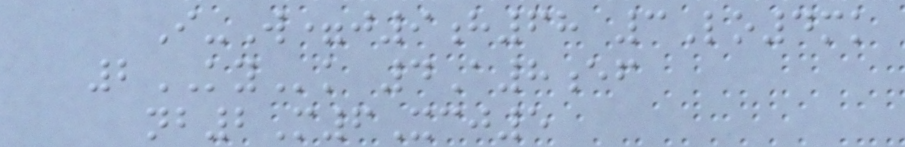I-W=j9h68 3Lo4mk
2KYk 4A8ef
nb2M6Xcj5
